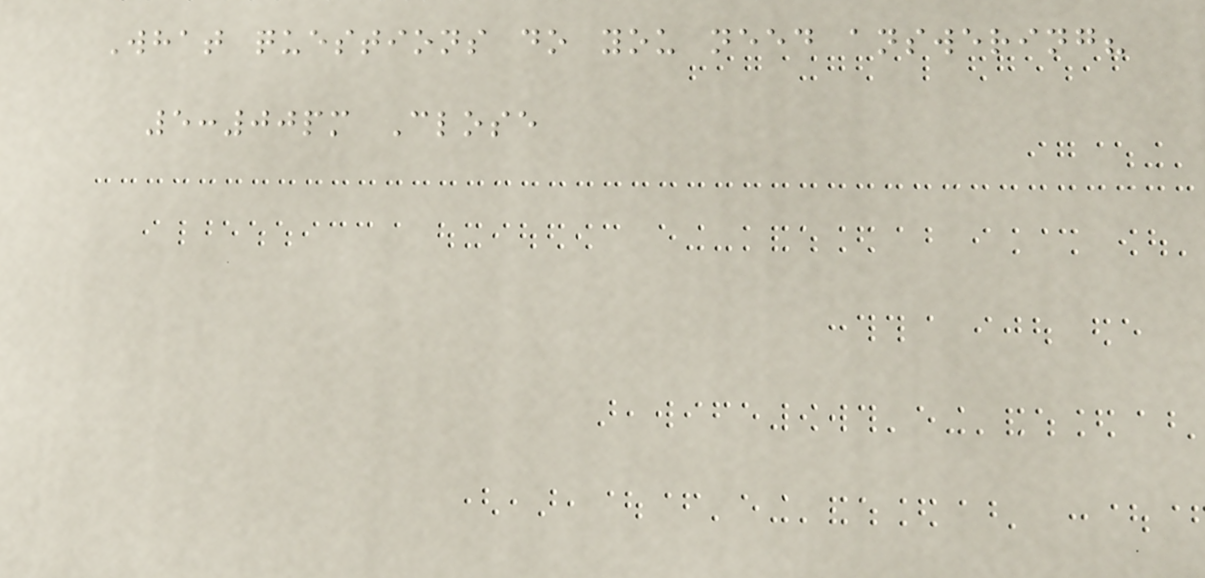What questions do you need answering?
5:00pm Close
